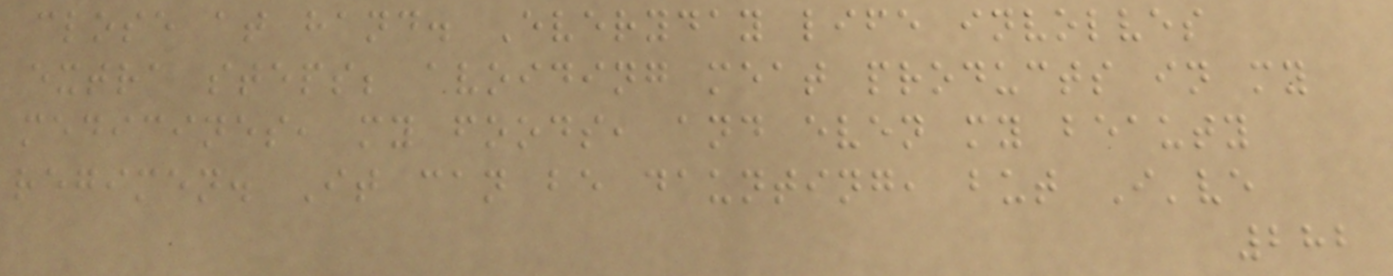close at hand. Everyday life involves
extra steps; avoiding meat products in my
medicines, my foods, and even my beauty
regimen. It can be daunting, but I've
282
